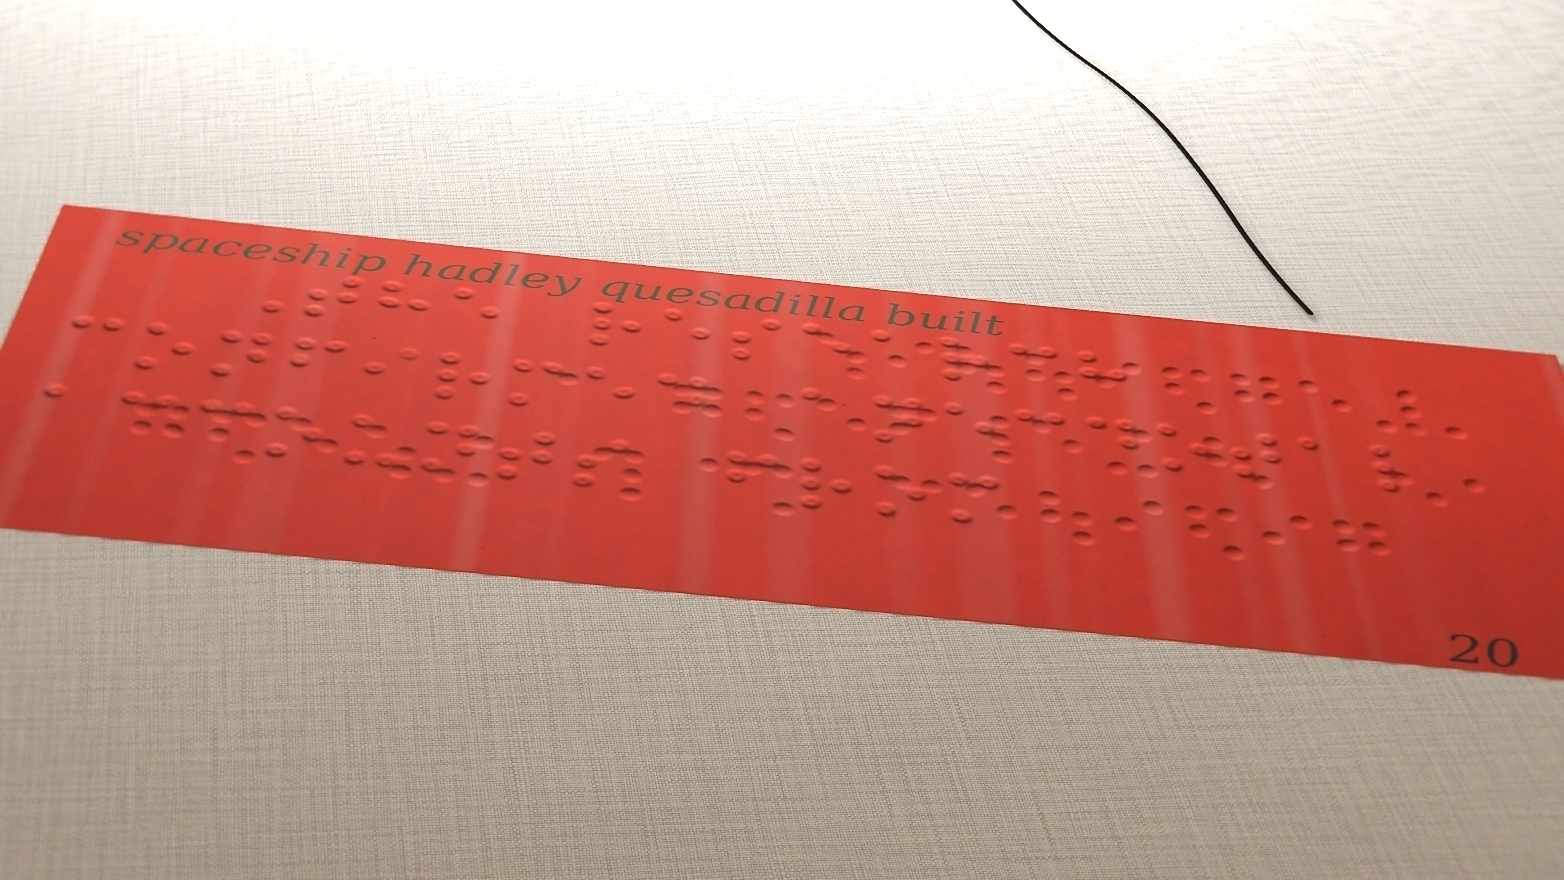The research
confirmed anecdotal
accounts from
